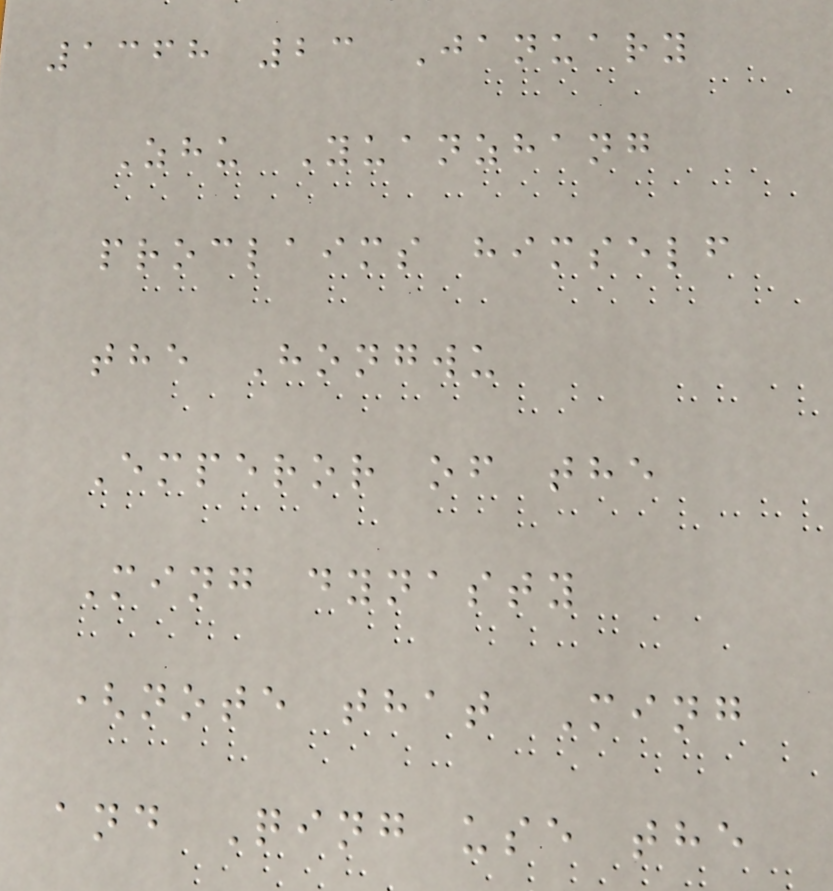1368 23 January
Zhu Yuanzhang
proclaims himself
the Hongwu
Emperor of the
Ming dynasty
(note that Ming
and Qing use the
